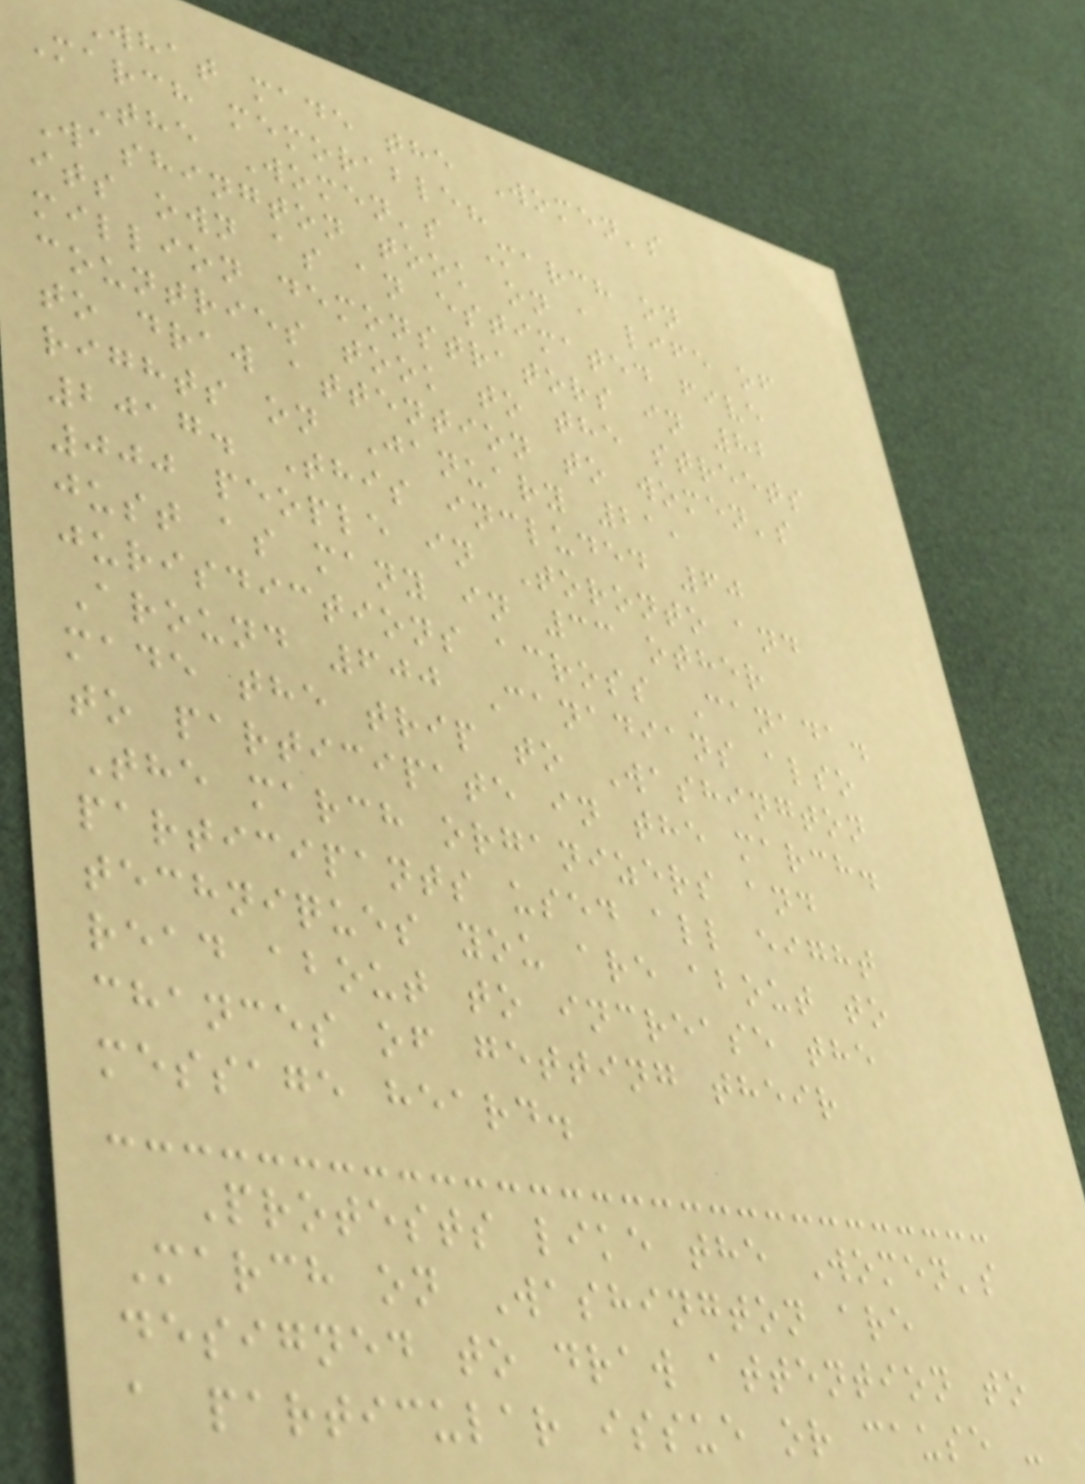What made the Women's
March memorable?
The Women's March on
Washington took on a life of
its own as an estimated five
million demonstrators in 82
countries took to the streets
to draw attention to women's
rights on January 21,
2017. This included 60
000 people in Toronto and
just as many in 33 other
jurisdictions across Canada.
Around 600 Canadians also
made the trip to Washington
to participate in the march.
The march organizers and
participants used all eight
techniques you are about to
read about to increase the
chances of getting their
message heard.
Protests like the Women's
March on Washington are
designed to draw attention to
a particular issue or cause -
